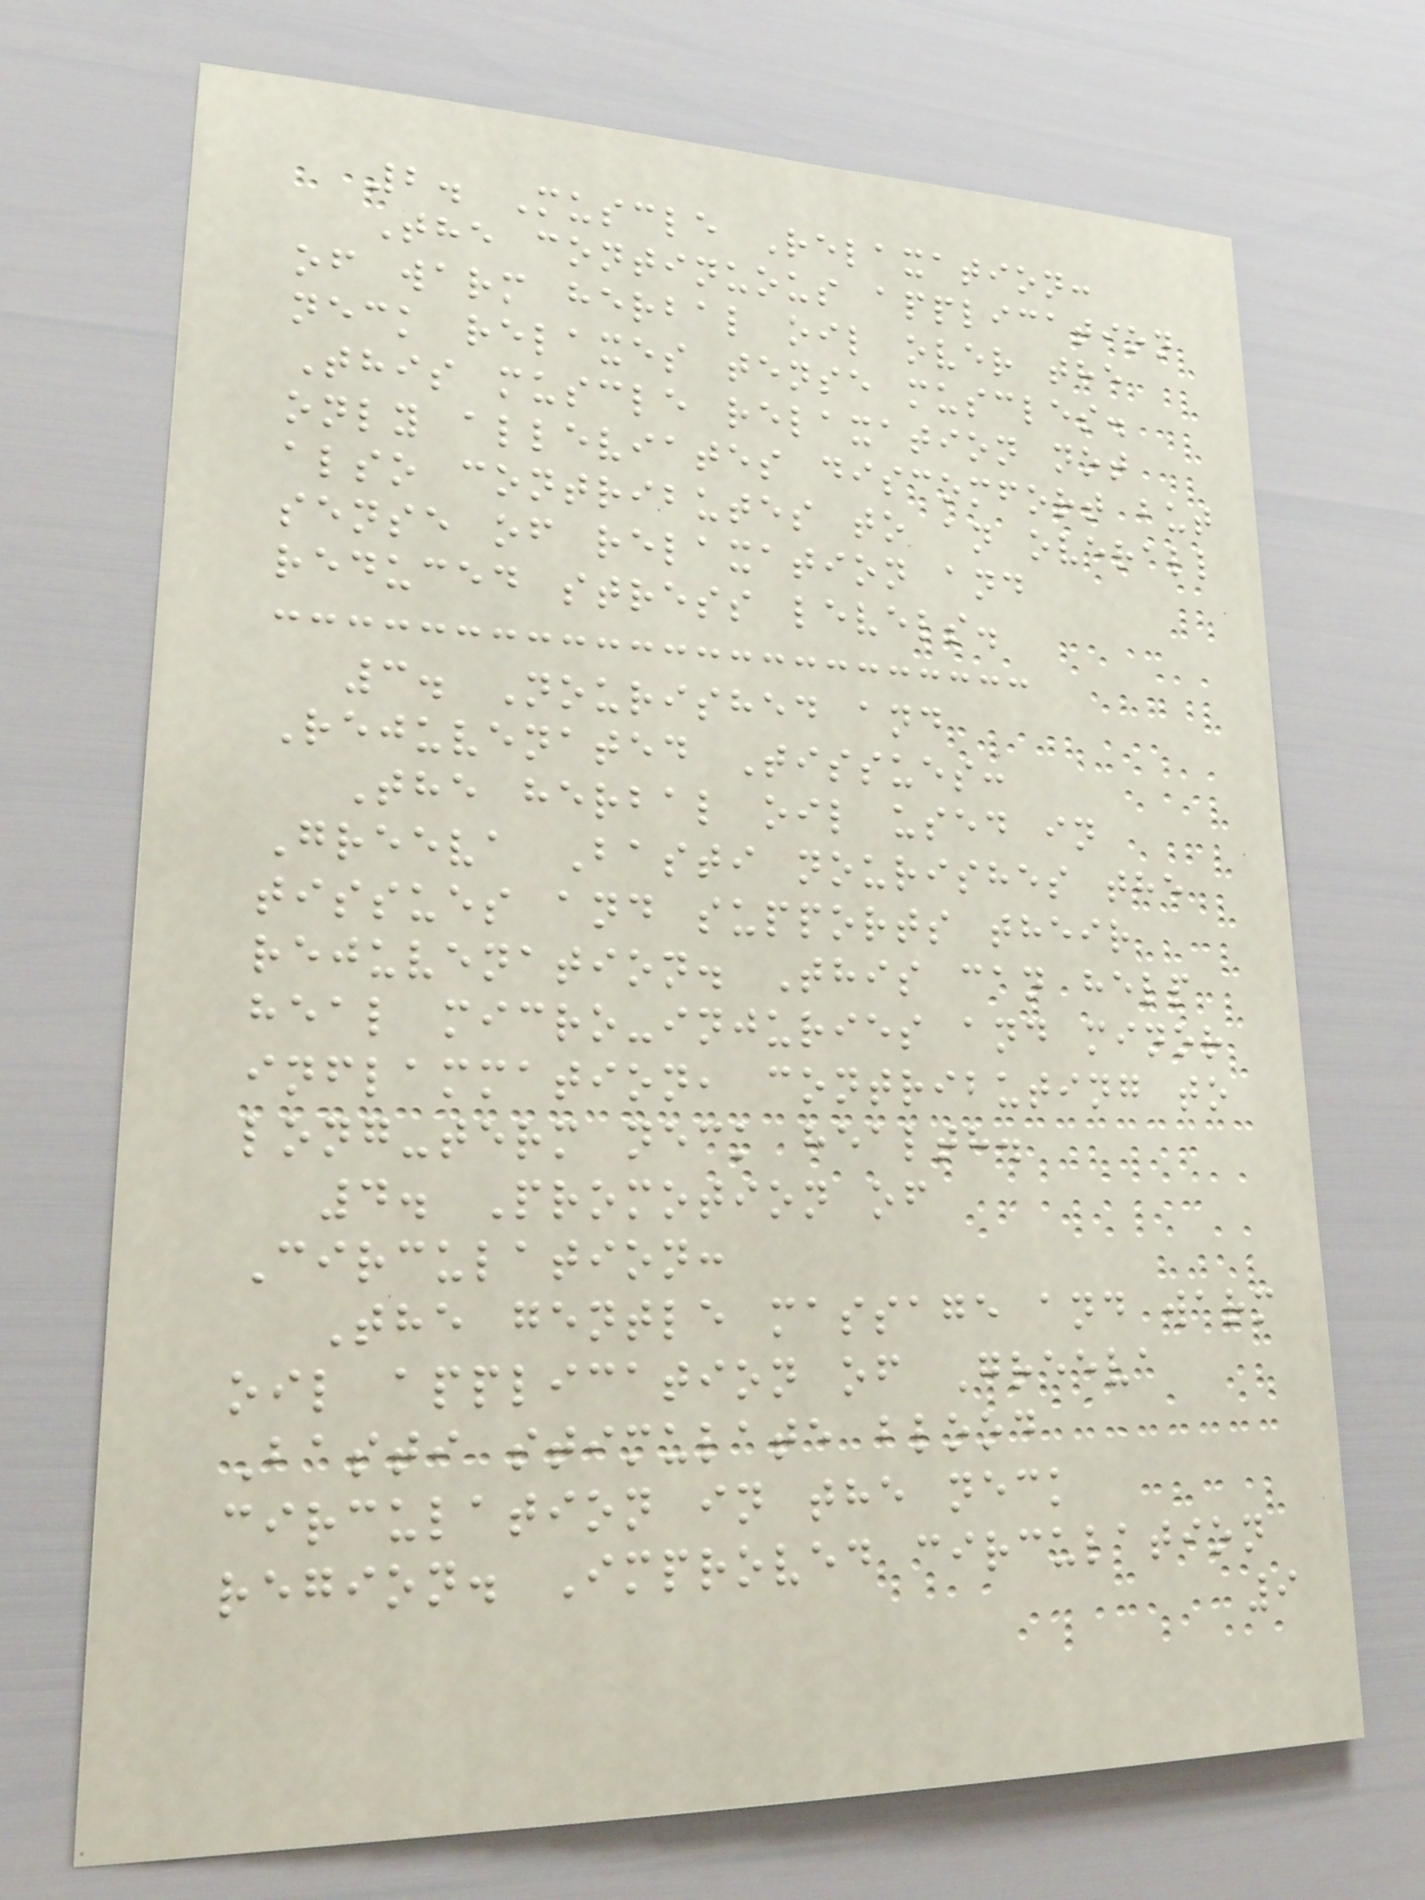2. Muscle Relaxation:
The continuous application
of warm herbal oil over the
neck relaxes tense muscles.
This muscle relaxation not
only alleviates discomfort but
also contributes to an overall
sense of relaxation and
reduced stress levels.
3. Nourished and
Rejuvenated Tissues:
The herbal oil used in
Greeva Basti nourishes the
tissues and supports their
rejuvenation. This can help
heal micro-injuries and minor
inflammation, contributing to
long-term neck health.
4. Promotion of
Circulation:
The gentle massage and warm
oil application of Greeva
Basti stimulate blood
circulation in the neck
region. Improved circulation
9
